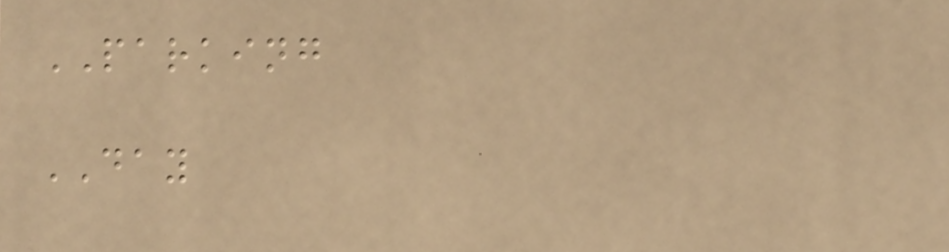PARKING
DAY
